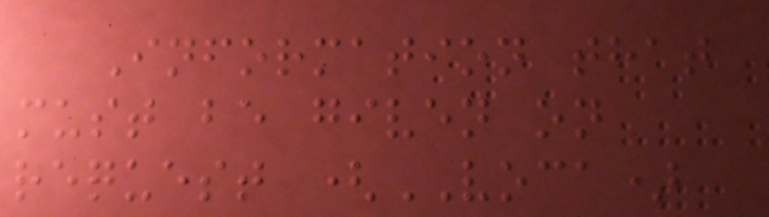Information that
must be given on
request (VOCA)
